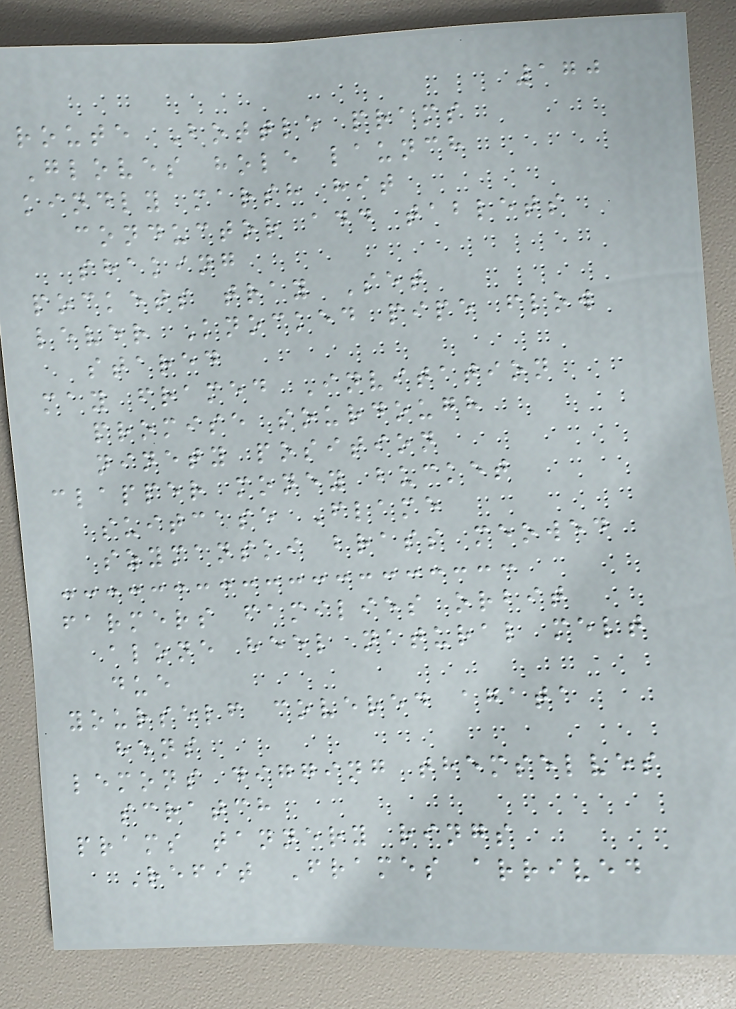170
route Bottle prams
Gloves hole launch
kindly marsh hit
conductor add tablets
shaking
pockets tray Set
lever Knocked pipe flow
stared
may framed Invitation
promise sourdough
ninety position
clapper money bucket
suitcase Flame
szymanski brass meowed
farmers families orbit
alone heel natural melt
due
yourself covered agata
hens
lemons digging themselves
scratch
prams tannery rings
Refit Frames arrived
